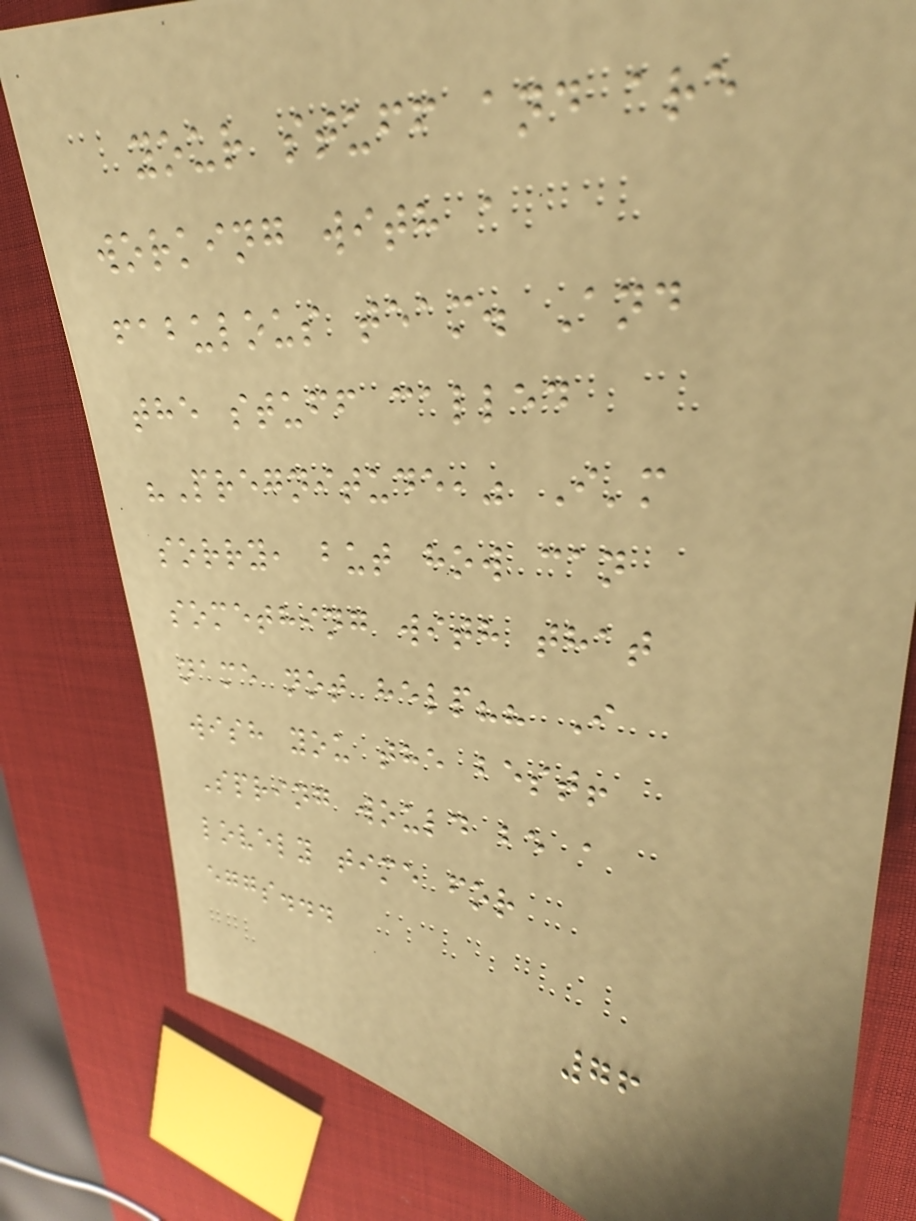your stuff and are
working with a
fabulous team. And
the stuff called
"Pregnitude," I'm
sorry, but how can
something with that
name not help?? I
wish you the best!
Spring would be a
lovely time for
eggs...
76
